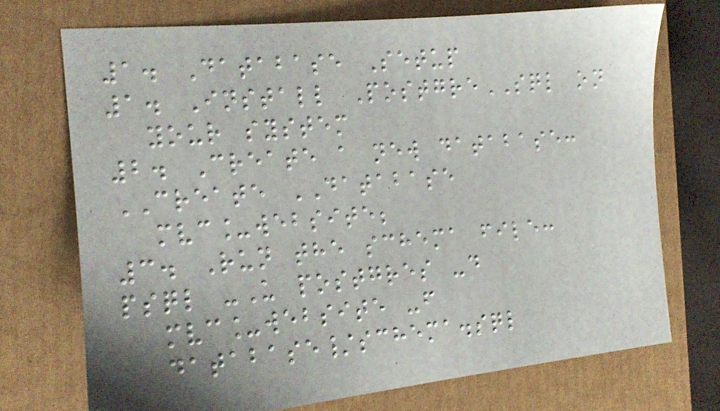1. Database Setup
1. Install PostgreSQL on
your system
2. Create a new database:
CREATE DATABASE
mvc_website;
3. Run the schema file:
psql -U postgres -d
mvc_website -f
database/schema.sql
